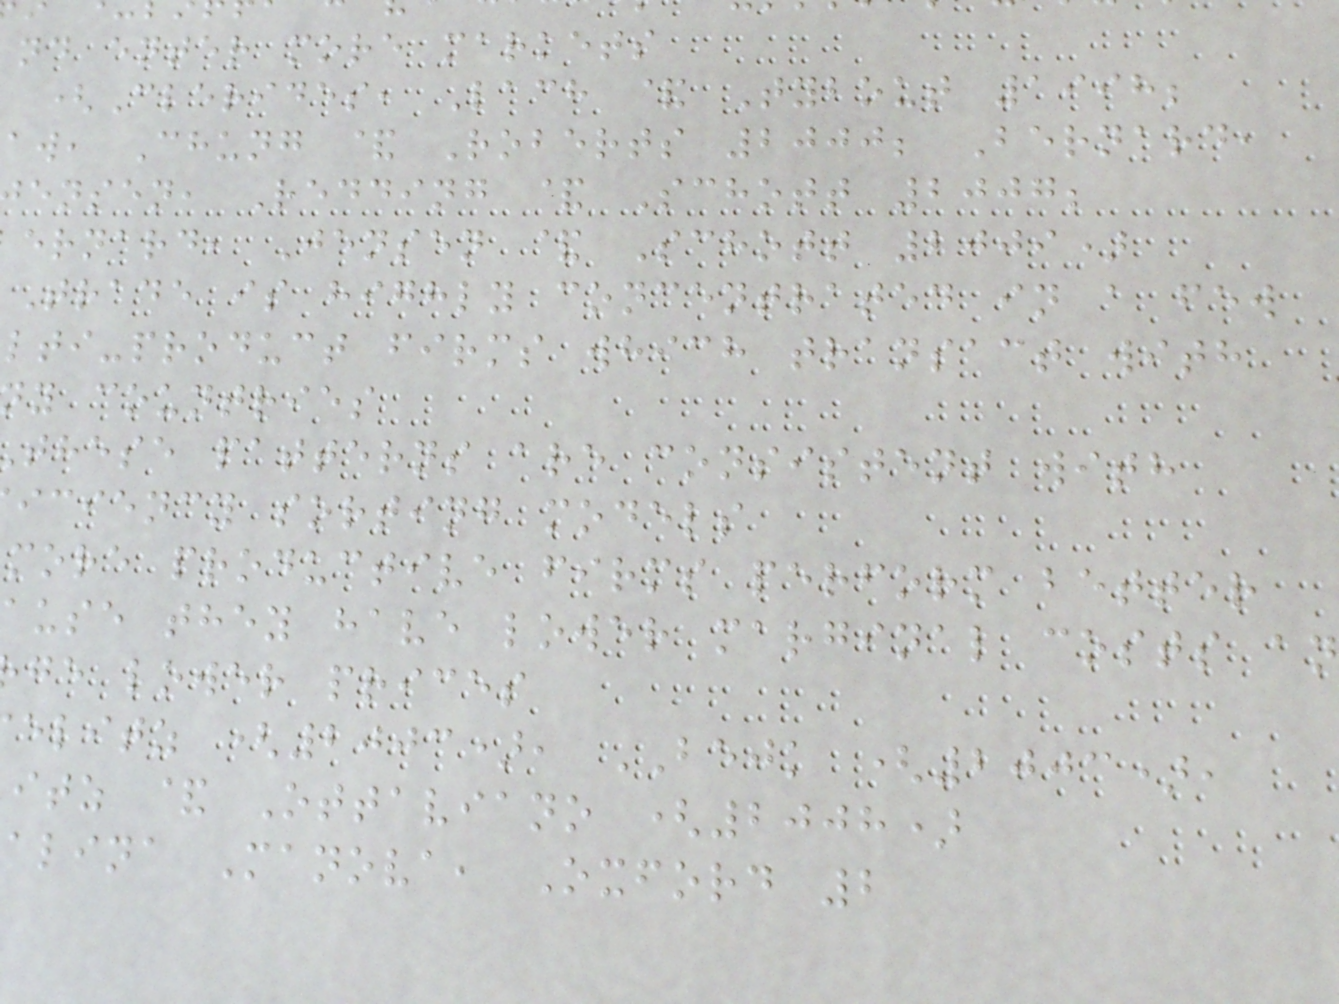nd enter more markets
(Clerides, Lach & Tybout 1998;
aw, Chung & Roberts 2000; Bernard,
ensen, Redding & Schott 2007;
ernard, Jensen & Schott 2009)
Trade is highly concentrated in a few
lti-product firms which transact with
y countries
these patterns are consistent with
iciency sorting models
more productive firms perform better
ause they have lower marginal costs an
ge lower prices
elitz (2003), BEJK (2003),
itz & Ottaviano (2008)
alina Manova, Oxford 2
